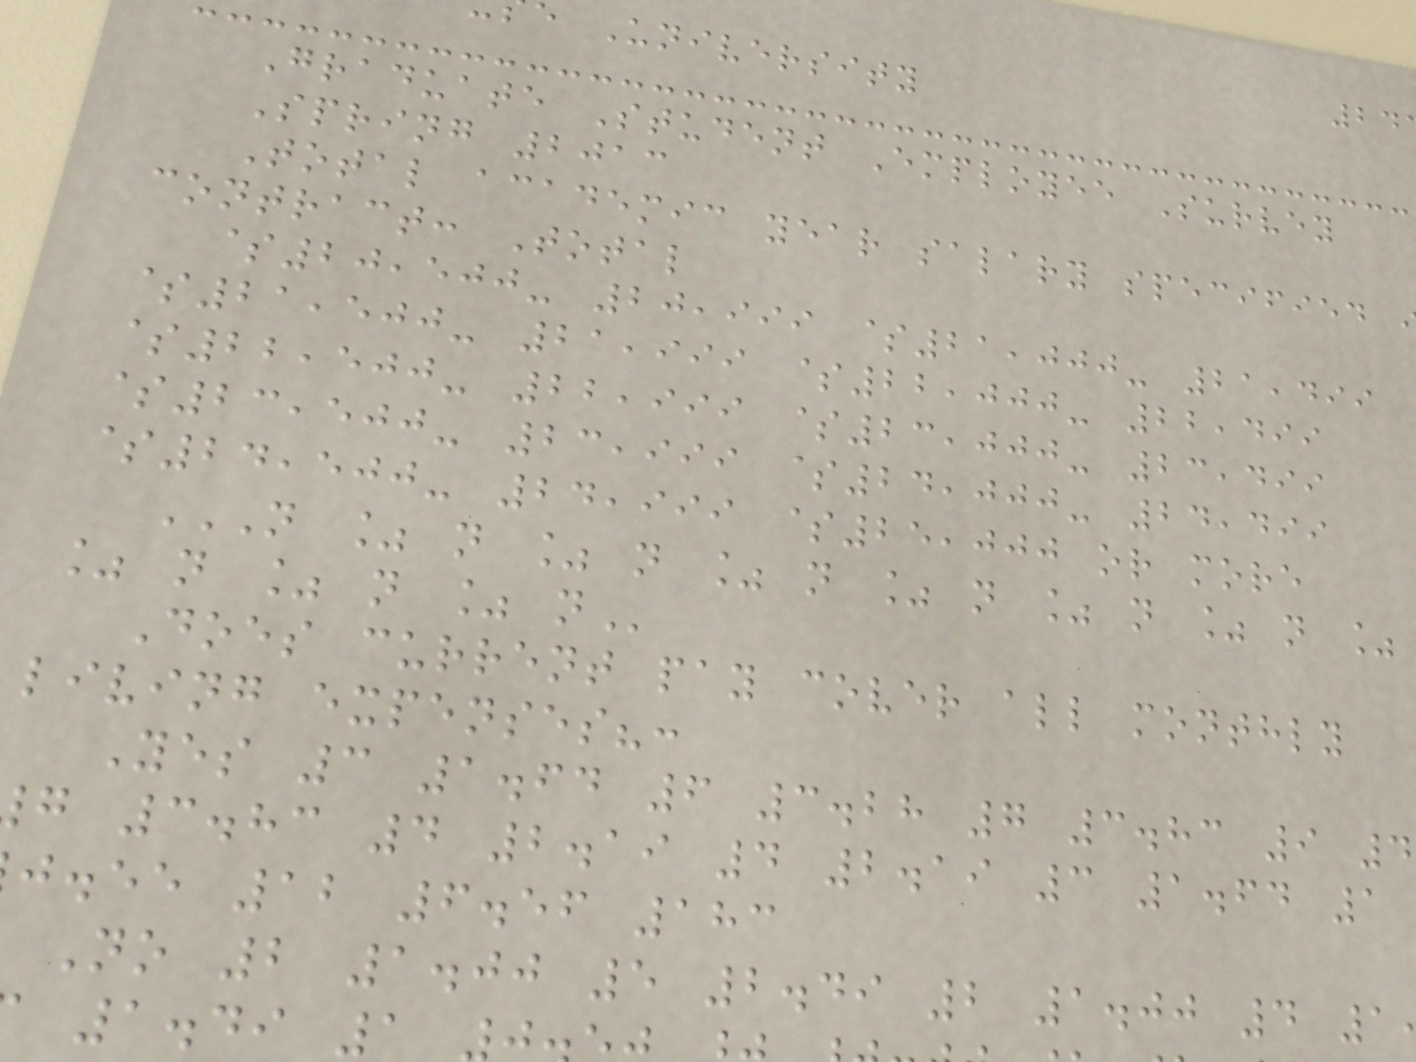University
Graduate Student Employee Survey
Spring 2013
Total academic year salary specified
contract: Total
$20,500- 20,999 $21,000- 21,499
$21,500- 21,999 $22,000- 22,499
$22,500- 22,999 $23,000- 23,499
$23,500- 23,999 $24,000- 24,499
$24,500- 24,999 $25,000 or more
% n % n %
Does current pay cover all monthly
living expenses?:
Yes 3 1.64 6 3.28 7 3.83 9 4
g 3.83 4 2.19 4 2.19 3 1.64 1
j.ee 12 6.56 183
No 2 1.00 5 2.49 2 1.00 4 1
